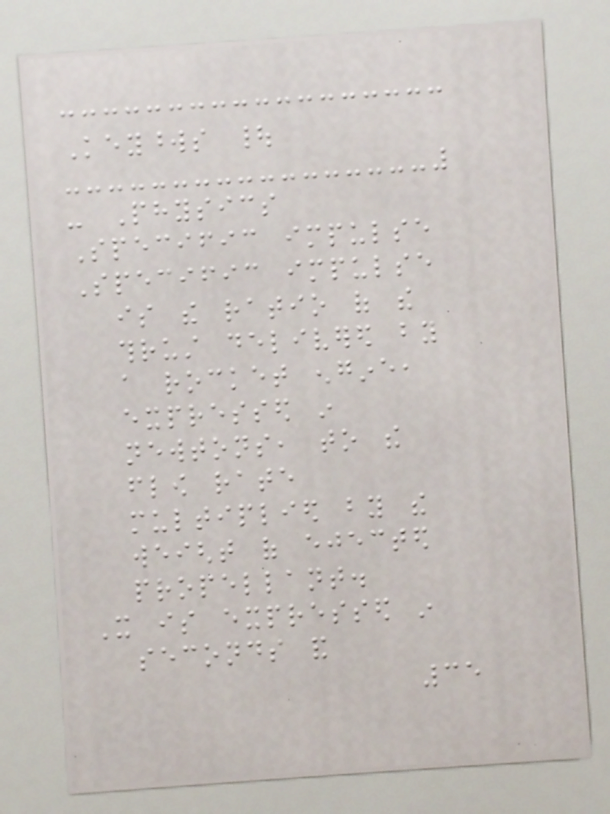Keywords |
- Physics
Specific impulse
Specific impulse
is the ratio of the
thrust delivered by
a rocket engine,
expressed in
newtons, to the
flow rate
multiplied by the
weight of ejected
propellant.
It is expressed in
seconds and
35
